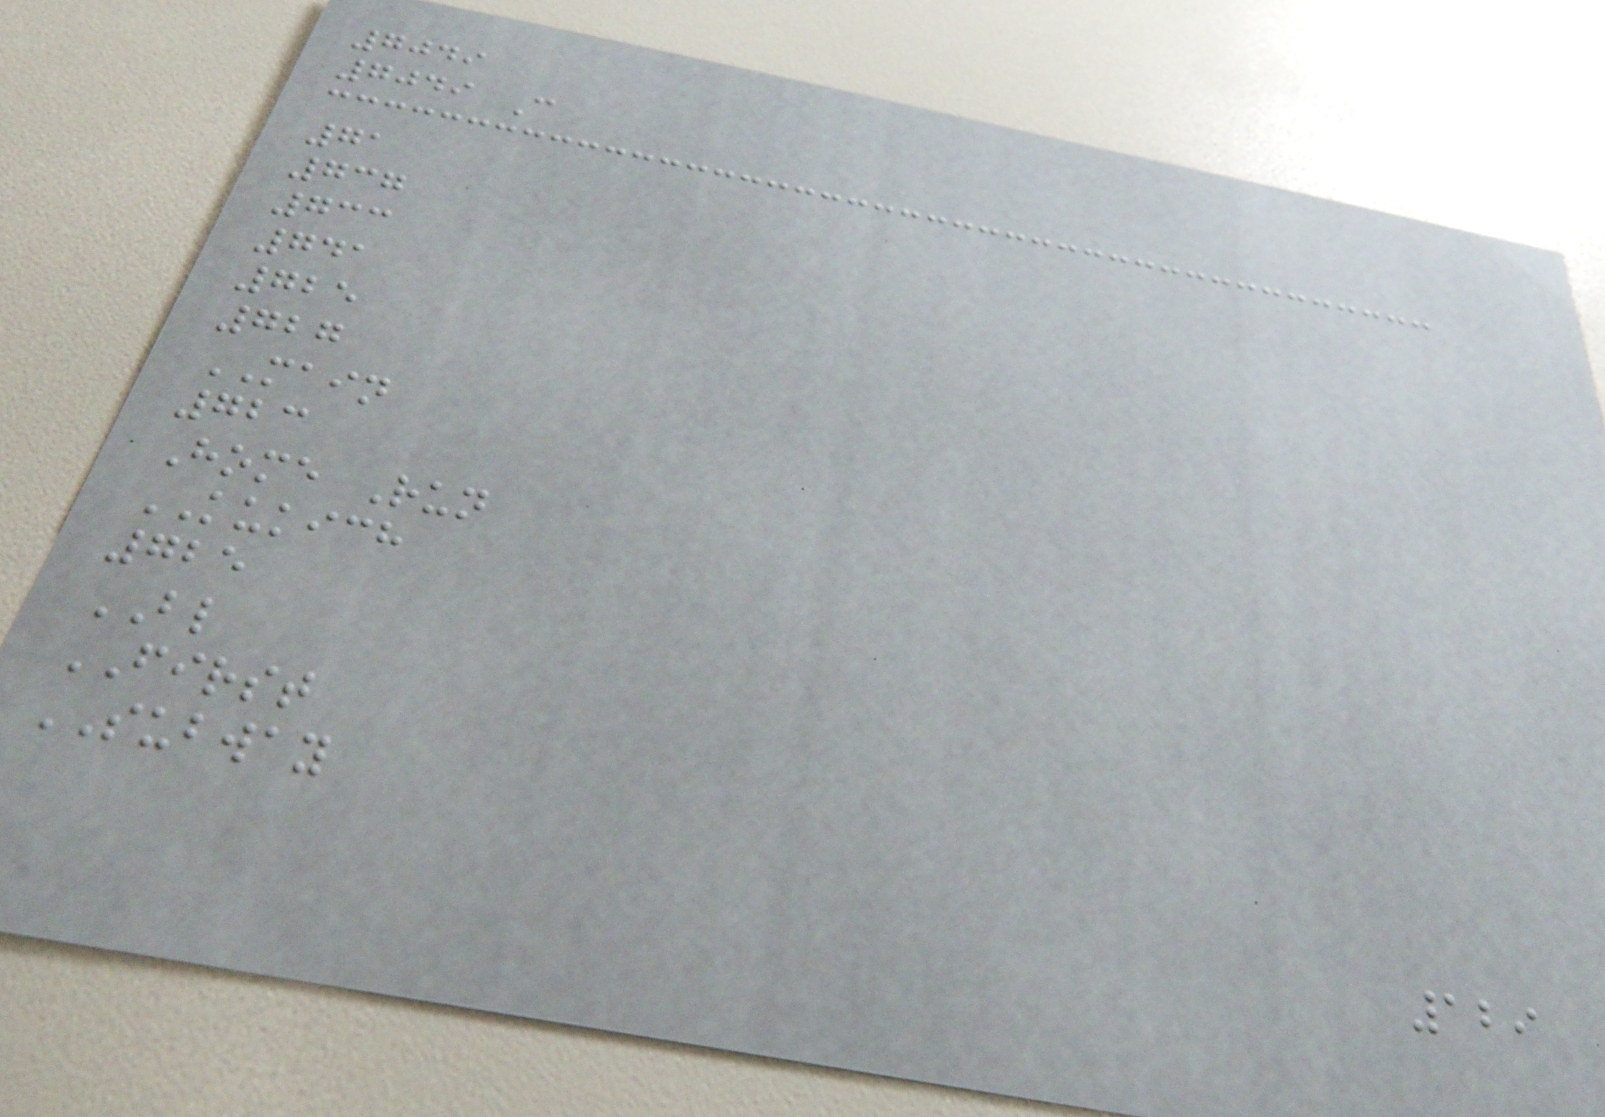7049
7049 C
71
737
733
741
725
727
MAIN
723
Home Run
KUKICH
725
BL
FIRST
SUBWAY
129
